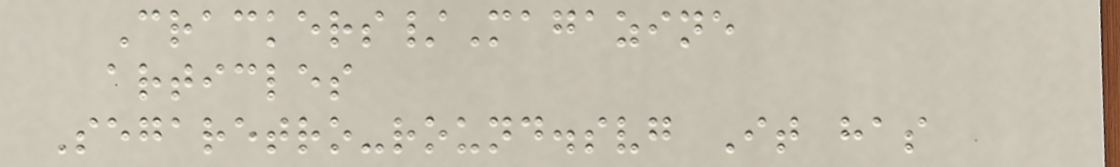Crackers/Magazine
articles
Segaretro-round.svg It has
